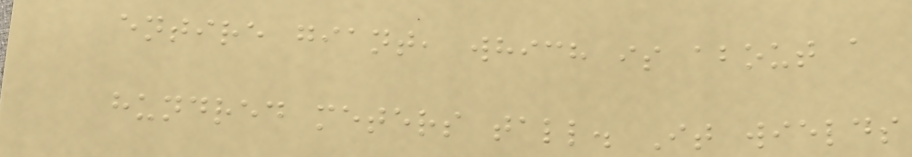entire giant, which is about a
hundred meters tall. It wields
